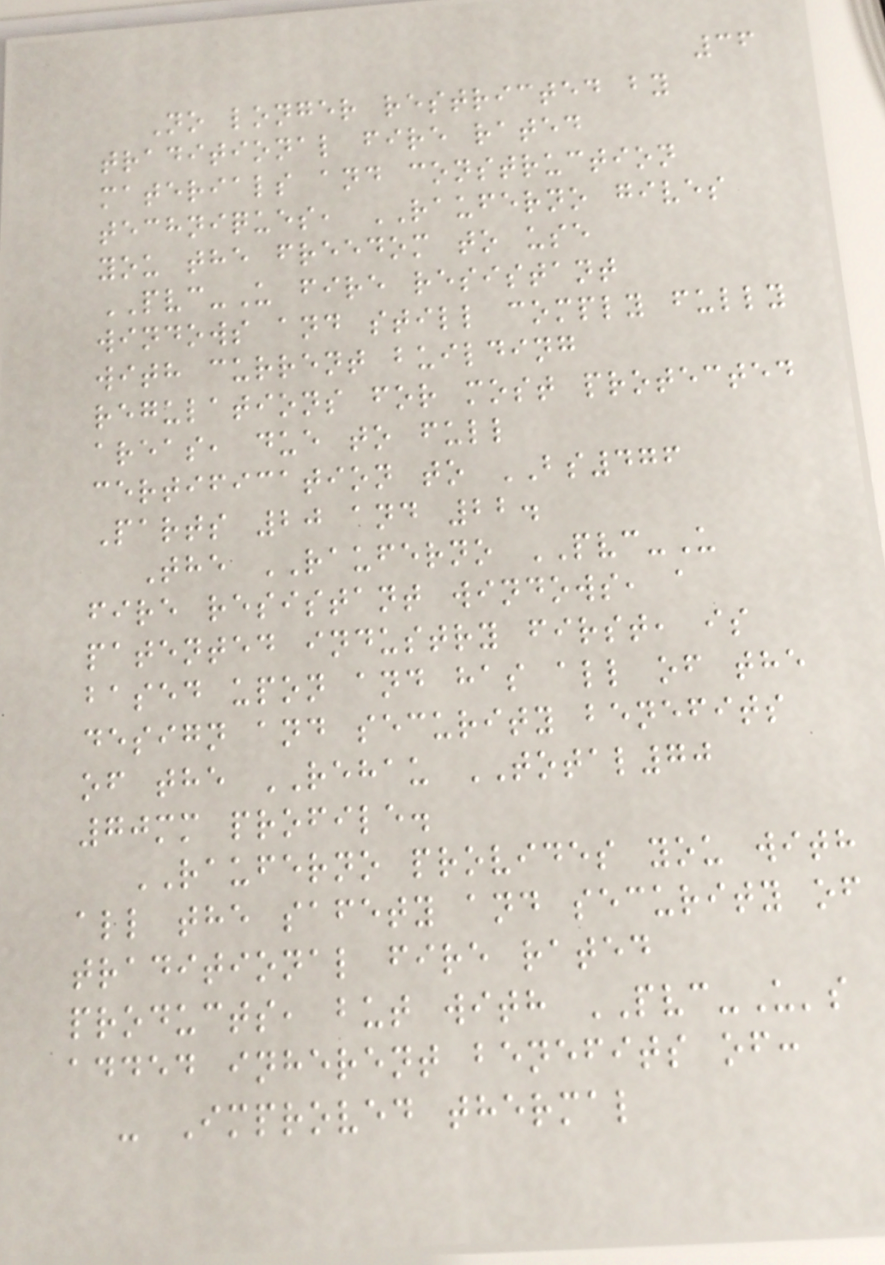36
No longer restricted by
traditional fire rated
materials and construction
techniques, RAUFERNO gives
you the freedom to use
PVC-U fire resistant
windows and still comply fully
with current building
regulations for most protected
areas, due to full
certification to BS476
Parts 20 and 22.
The RAUFERNO PVC-U
fire resistant windows, a
patented industry first, is
based upon and has all of the
design and security benefits
of the REHAU TOTAL70
70mm profile.
RAUFERNO provides you with
all the safety and security of
traditional fire rated
products, but with PVC-U's
added inherent benefits of:
- Improved thermal
